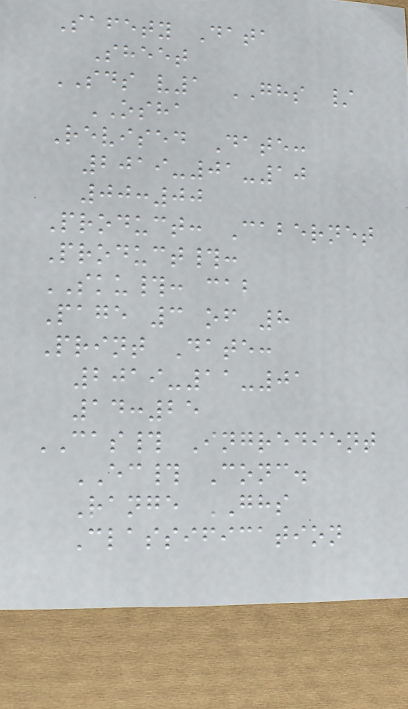Safety Data
Sheet
SDS v1 GHS /
OSHA
Revised Date:
2019-01-10
00:00
Product: Cabernet
Product#:
SKU#: cab
Page 3 of 8
Print Date:
2019-11-01
14:25
CAS# Ingredient
EC# Conc.
Range GHS
Classification
